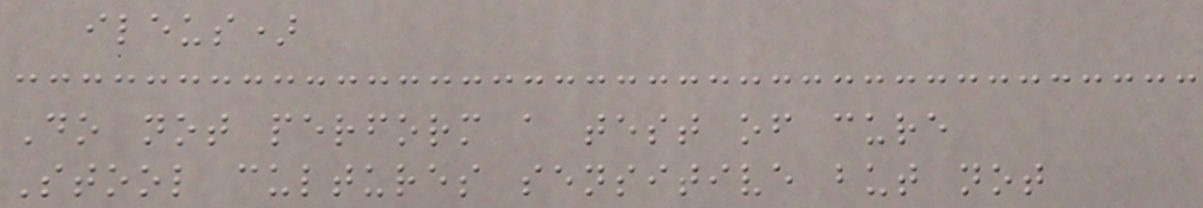ileus)
Do not perform a test of cure
Stool cultures sensitive but not
